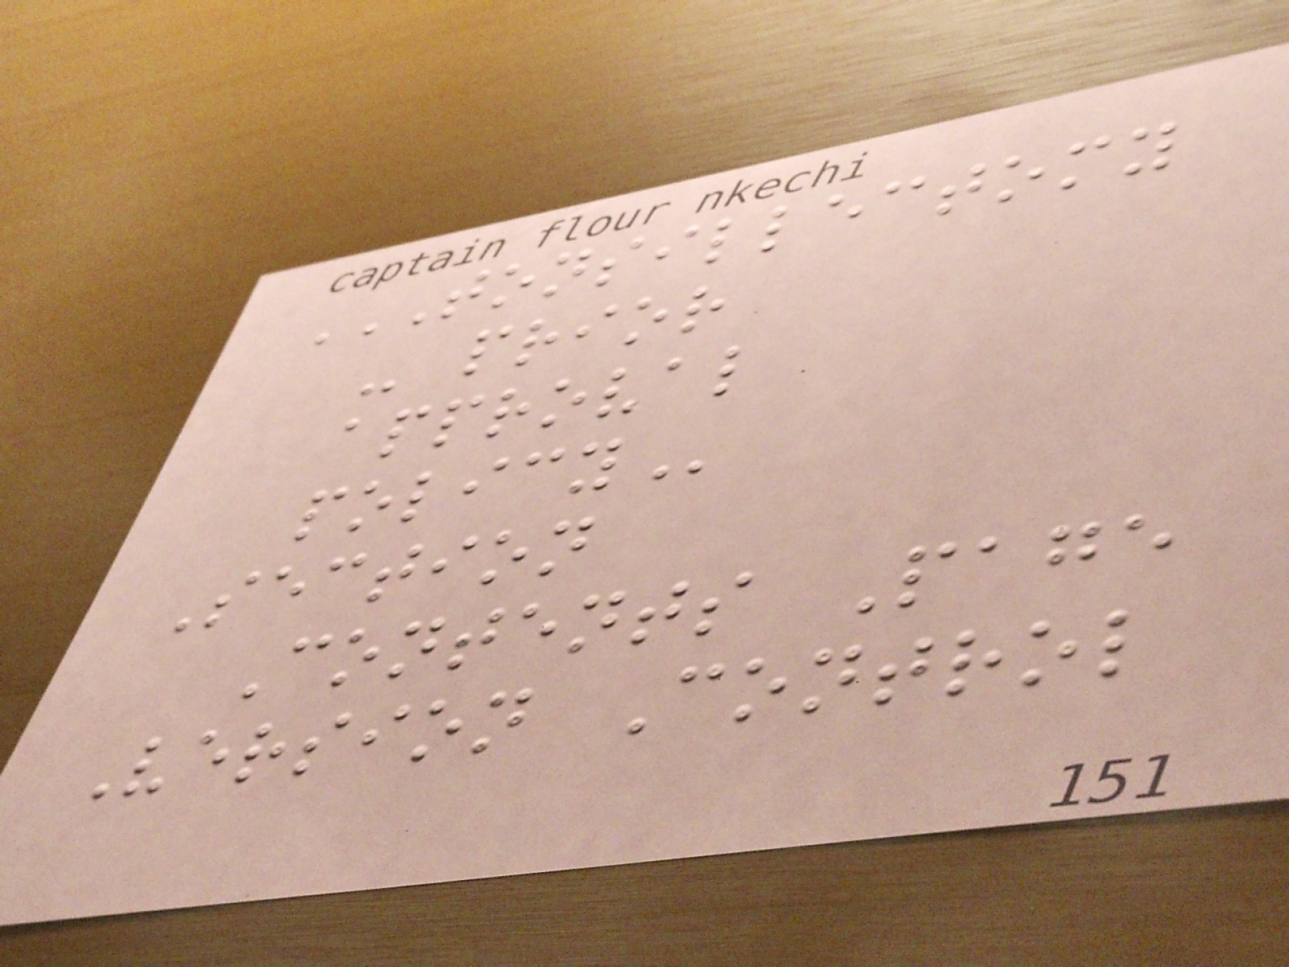TONSILLECTOMY
- PRIOR
APPROVAL
POLICY
Section
Contents Page
Version Control
